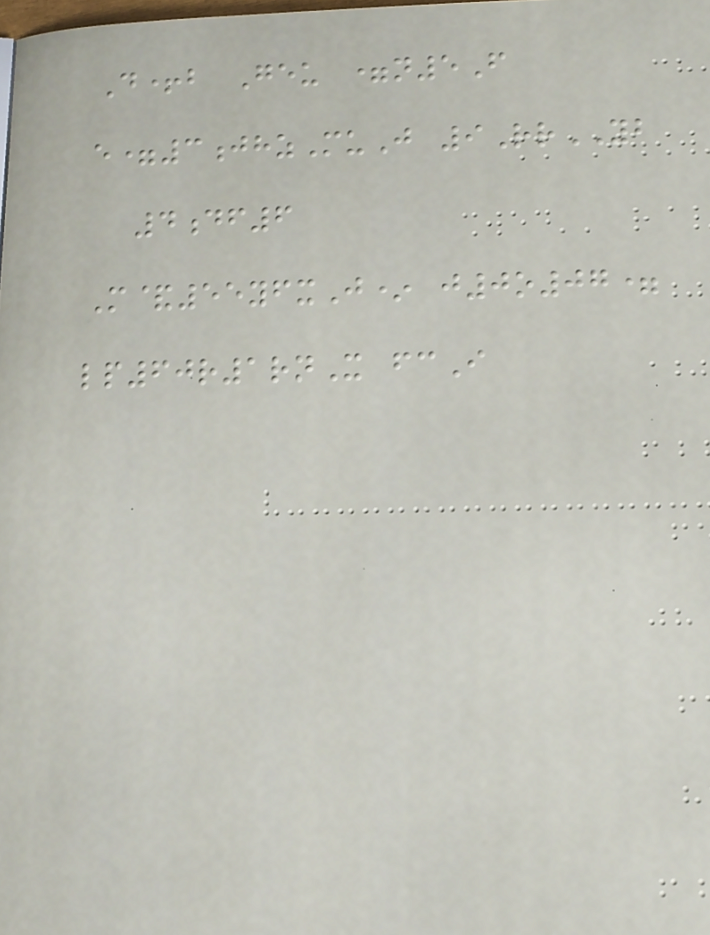D+b Geu =n5F
e=3jhzMuJ 9RrYB
4df6
M&55yfxJ* j0o07=
lp60r1rnX fcI
